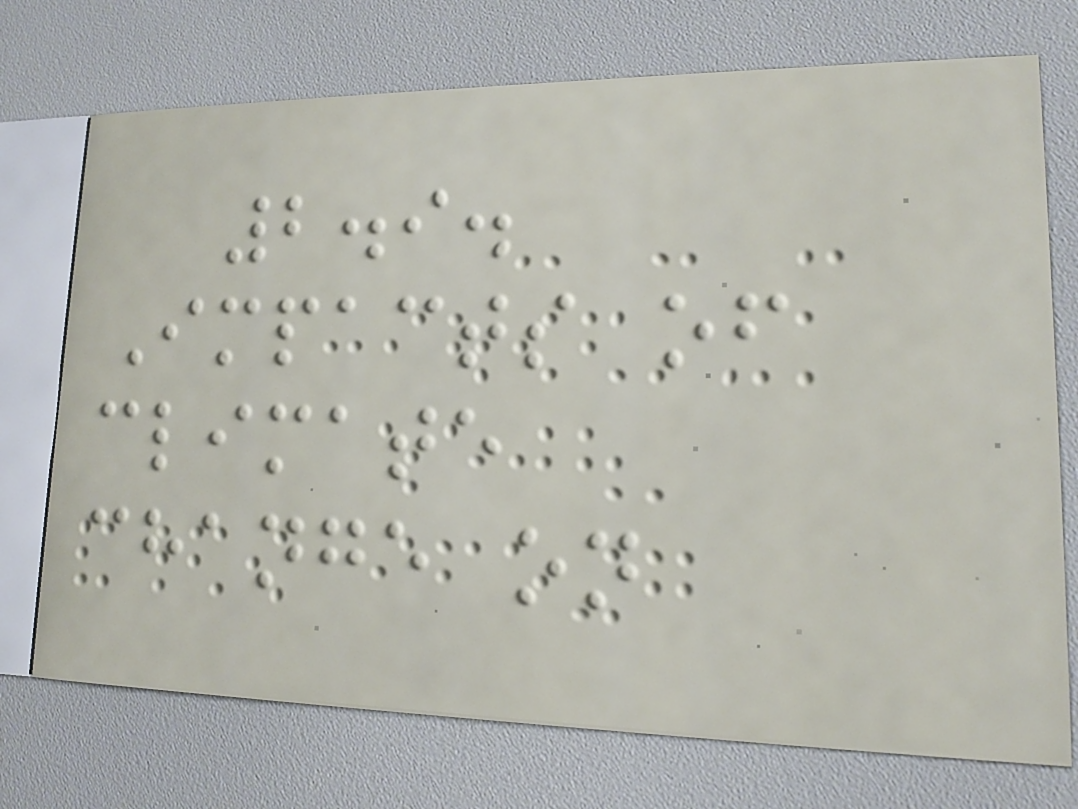2.9.
Impacts of
climate
change on
